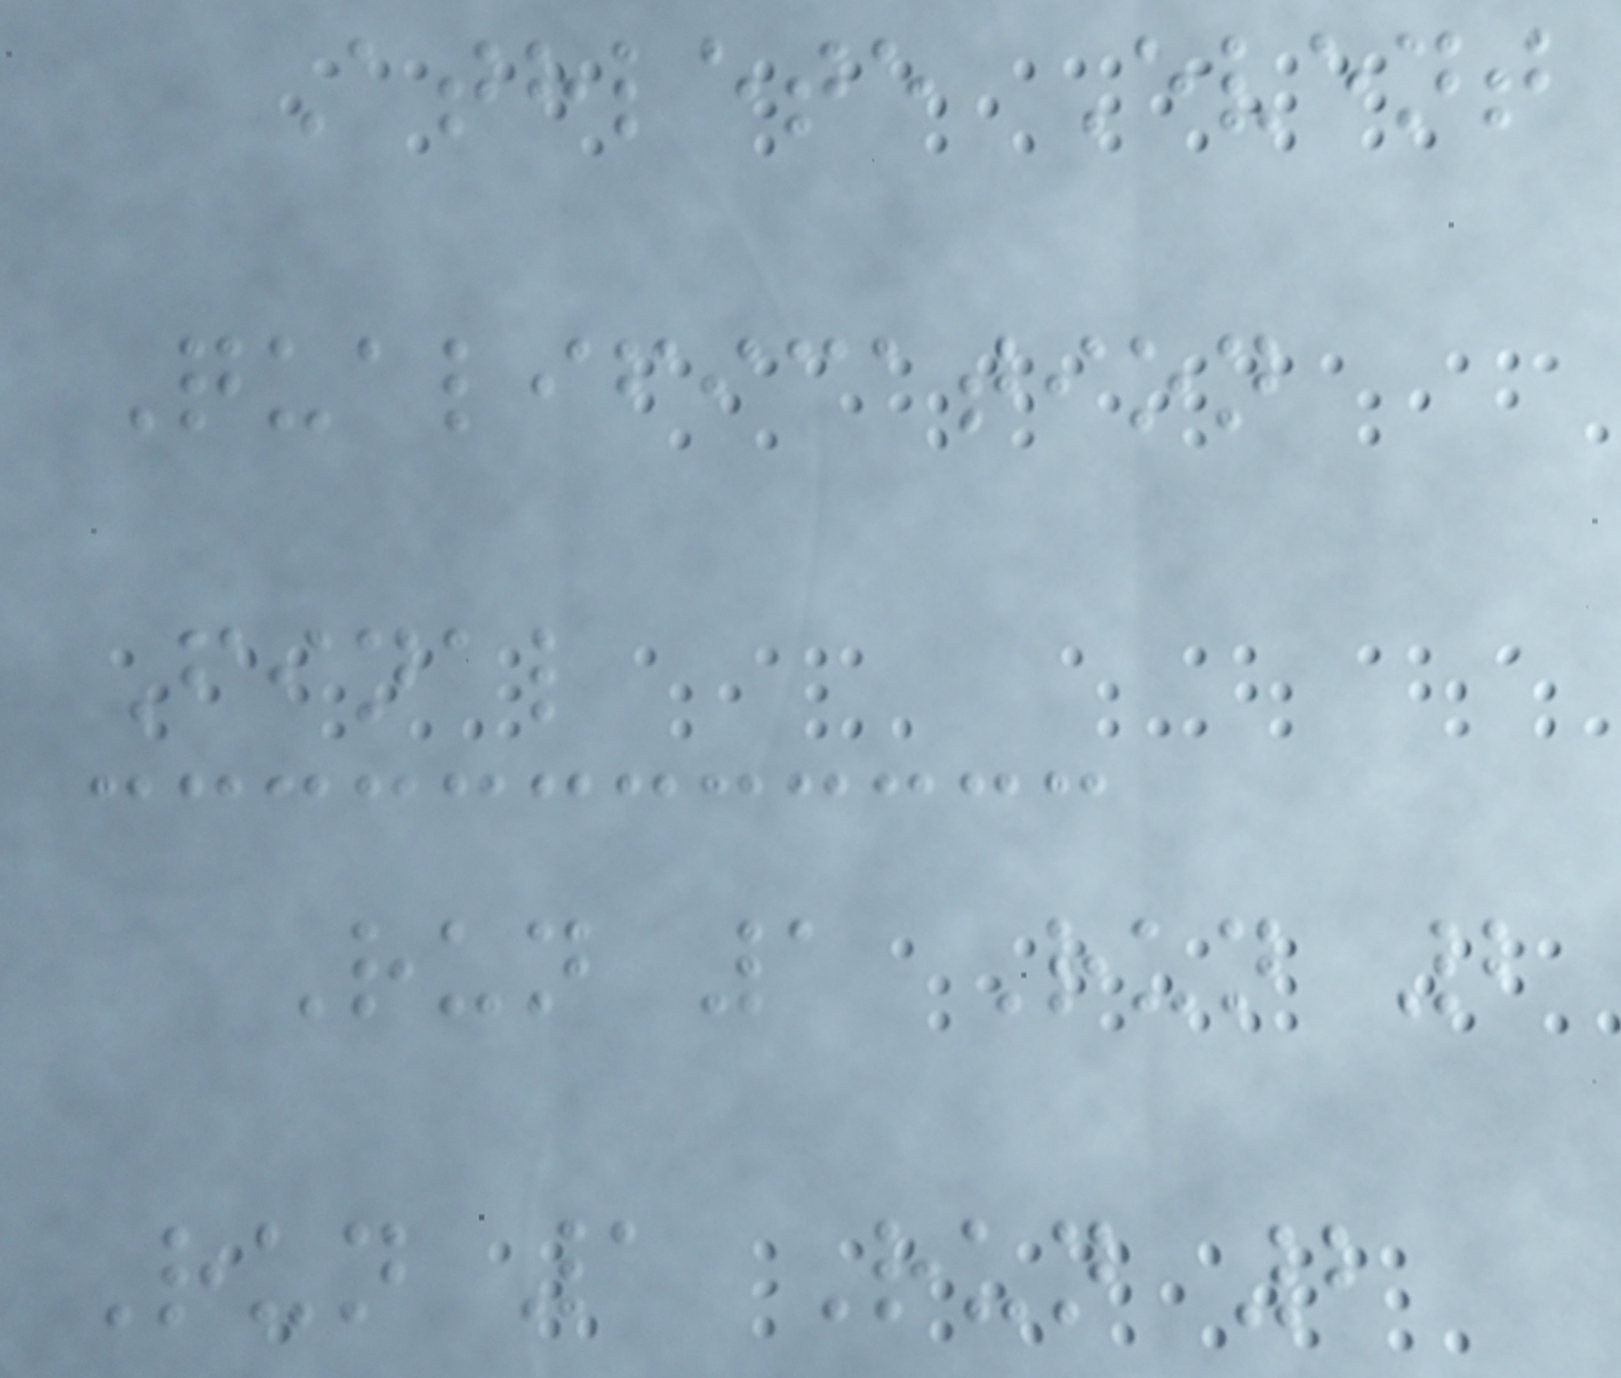Athlete Event
Qualification
Final
Run 1 Run 2
Run 1 Run 2
